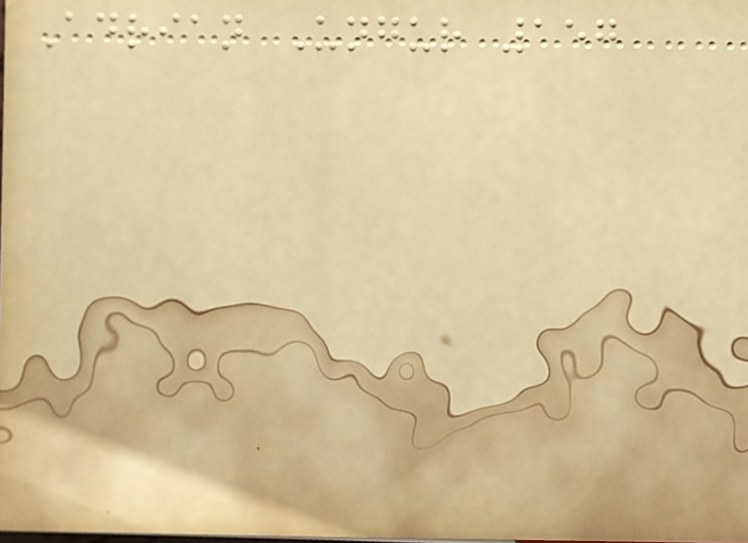Adrian Ungur 157
